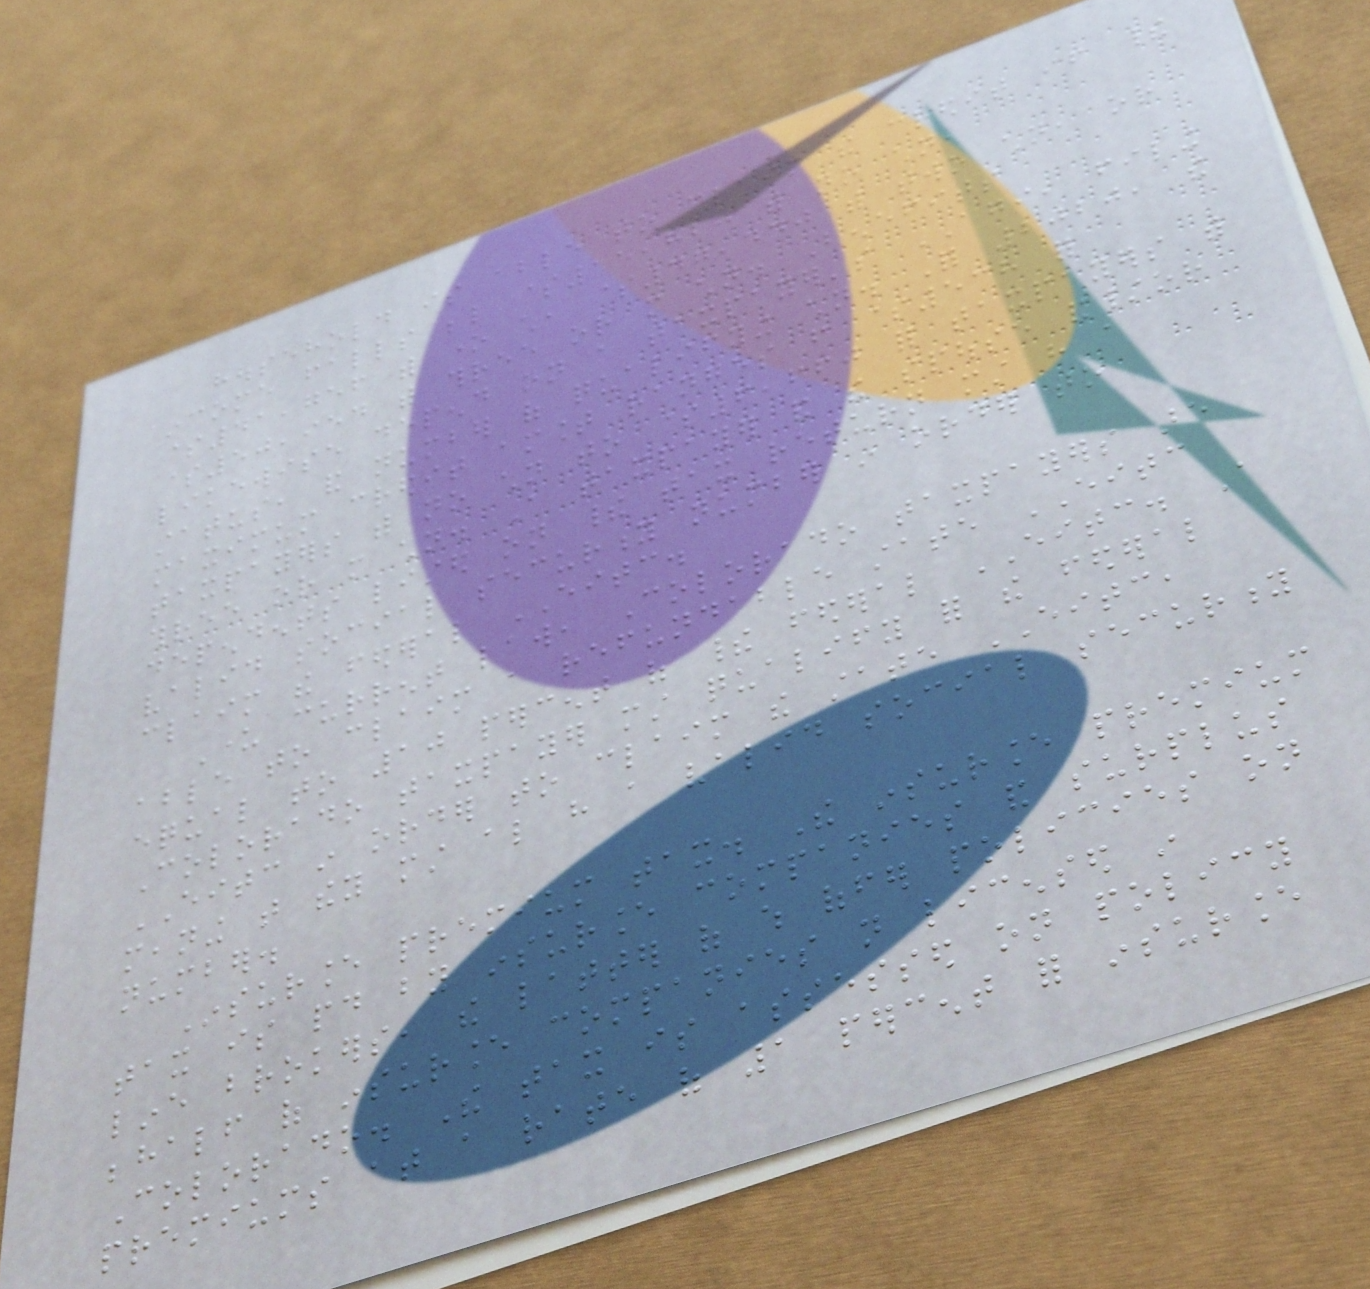household is able to claim the credit if their
income falls below $15,820 with no children,
$41,756 with one child, $47,440 with two children, or
$50,954 with three or more children. Benefits
likewise depend on a taxpayer's AGI, filing
status, and number of qualifying children. For 2020, the
maximum credit amount ranges from $538 for
taxpayers with no children to $6,660 for taxpayers with
three or more children. A taxpayer and the spouse and/or
dependents listed on their tax return must have a
valid social security number in order to
claim the federal EITC.
Under current law, Colorado taxpayers are
able to claim a refundable state EITC
equal to 10 percent of their federal EITC. A
Colorado taxpayer must qualify for the federal
EITC in order to claim the state EITC,
meaning that they must also have a valid social security
number.
Insurance premium tax. The insurance premium
tax is paid by insurance companies and surplus
line brokers, the latter of which offer policies on
behalf of insurance companies not licensed in
Colorado. The tax is assessed on policy
premiums at a rate of 1 percent for insurance
